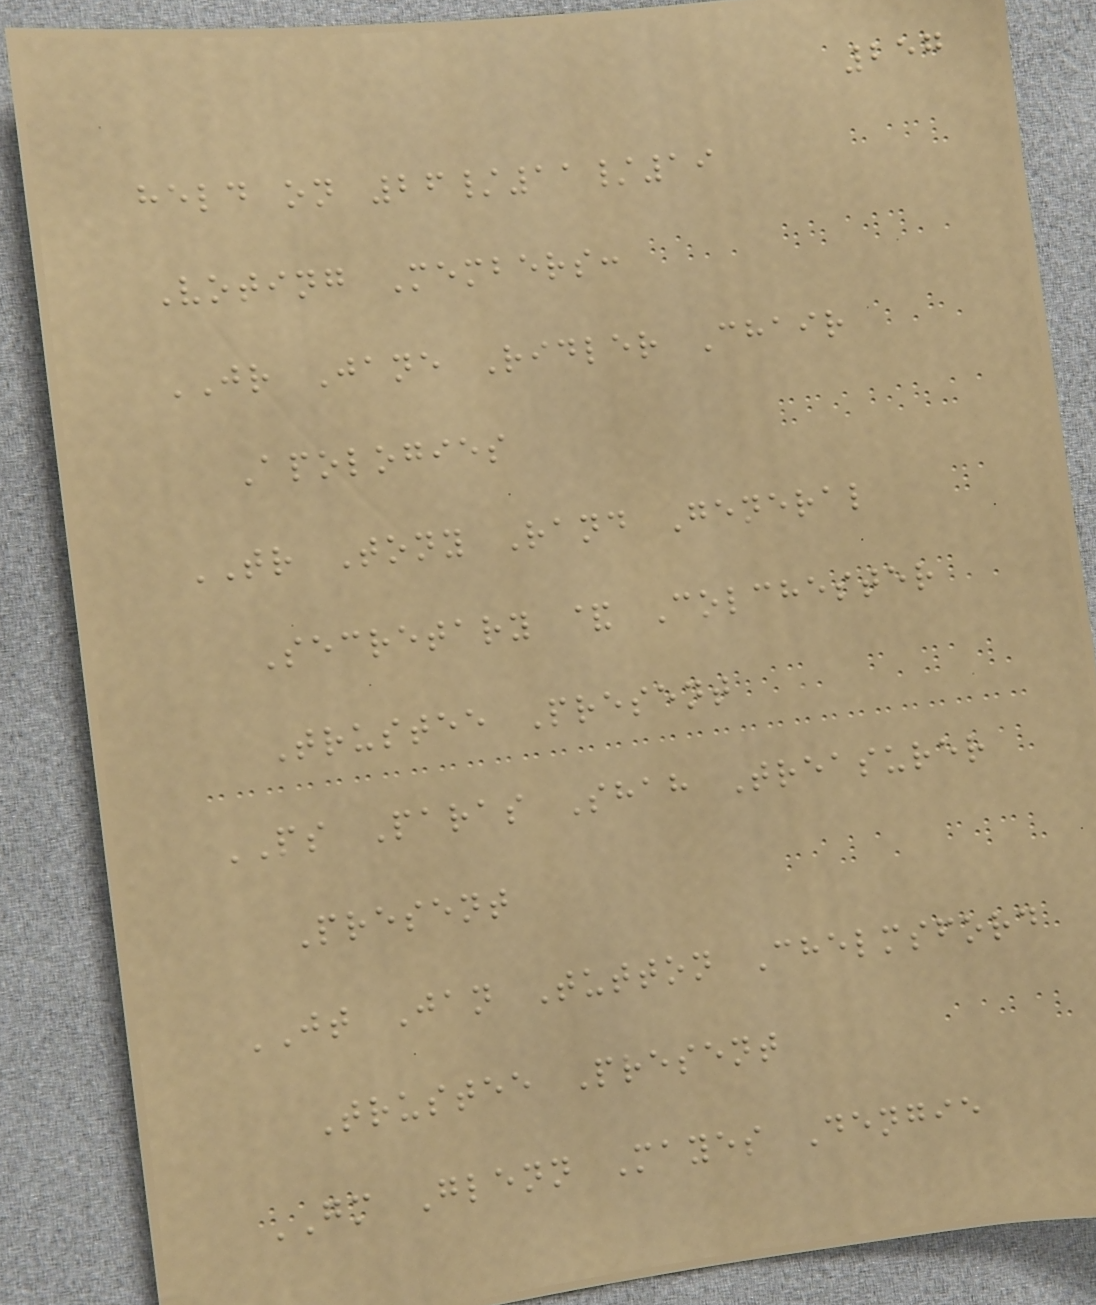257
held on 26/11/19
Voting Members:
JR Jane Ridler Chair
Apologies
TR Tony Rand General
Secretary & Colchester
Trustee Present
PS Paras Shah Treasurer
Present
JT Jan Tutton Chelmsford
Trustee Present
GM Glenn Mayes Dengie
